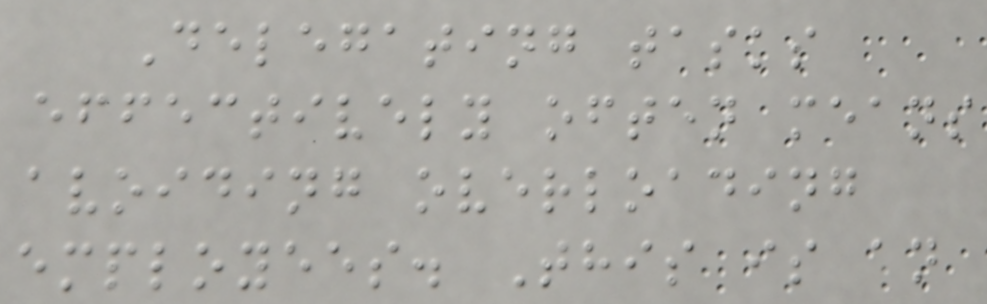Delegating tasks
effectively often means
avoiding overloading
employees. This is an
